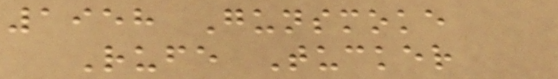1958 Gunsmoke
Rufe Tucker
